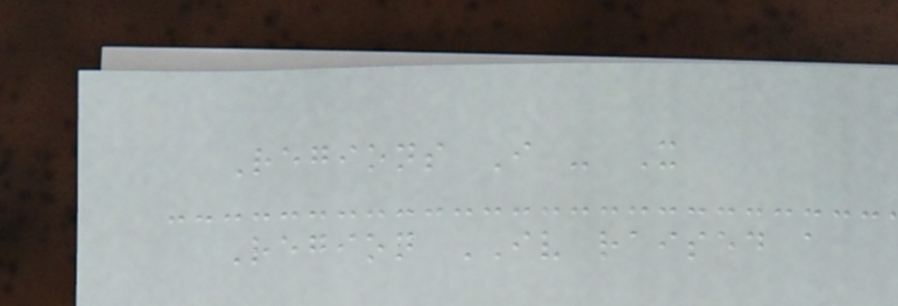Regions I - X
Region IV raised a
